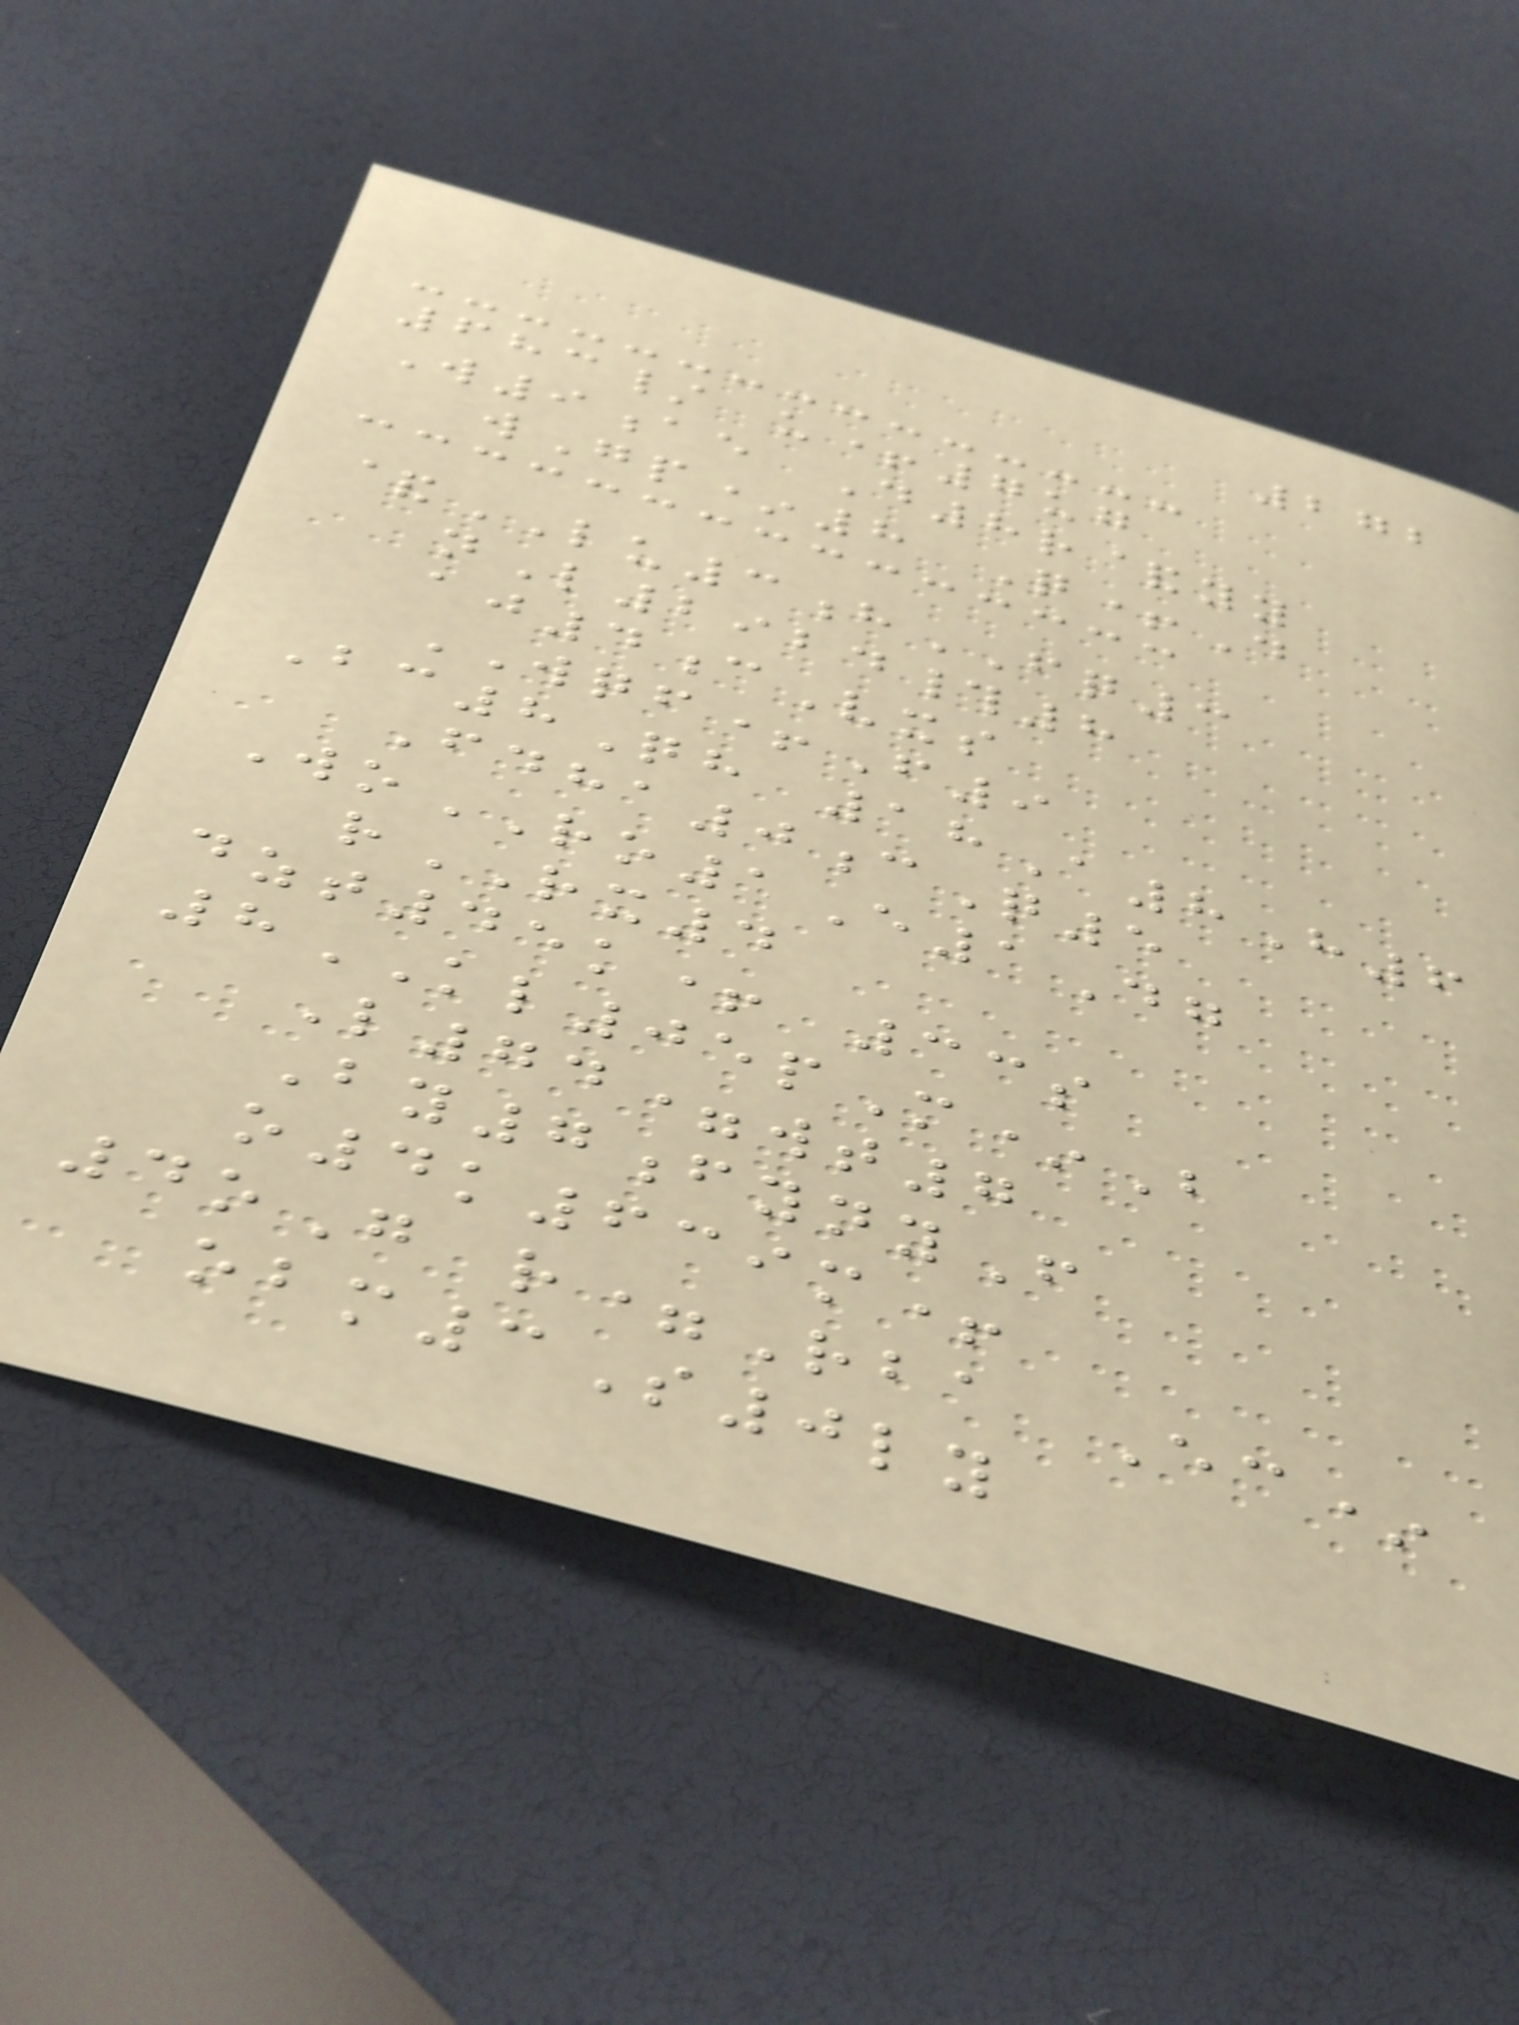272
683/ u+7ug
W9ae D8r&yy
wGp*8 Q+D
&LU3hFQ3
nL2924#8
aj4cVxs
WQF+F9
Bc8Qh 18A8H6
Fdha0cQ5
WoRO1E1Dg
rRX4
dzt45k+ 33s
8KL05pM*B
L74=wt7
By7fynyF
o4k639m+
4oG r=Rba Ec*
obm3S0ly
